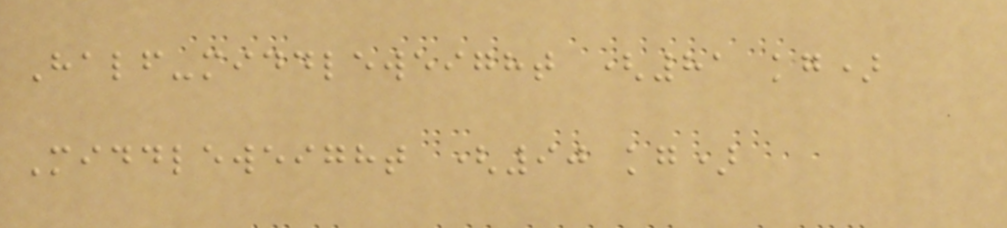Half-middleweight (81 kg)
Middleweight (90 kg)
